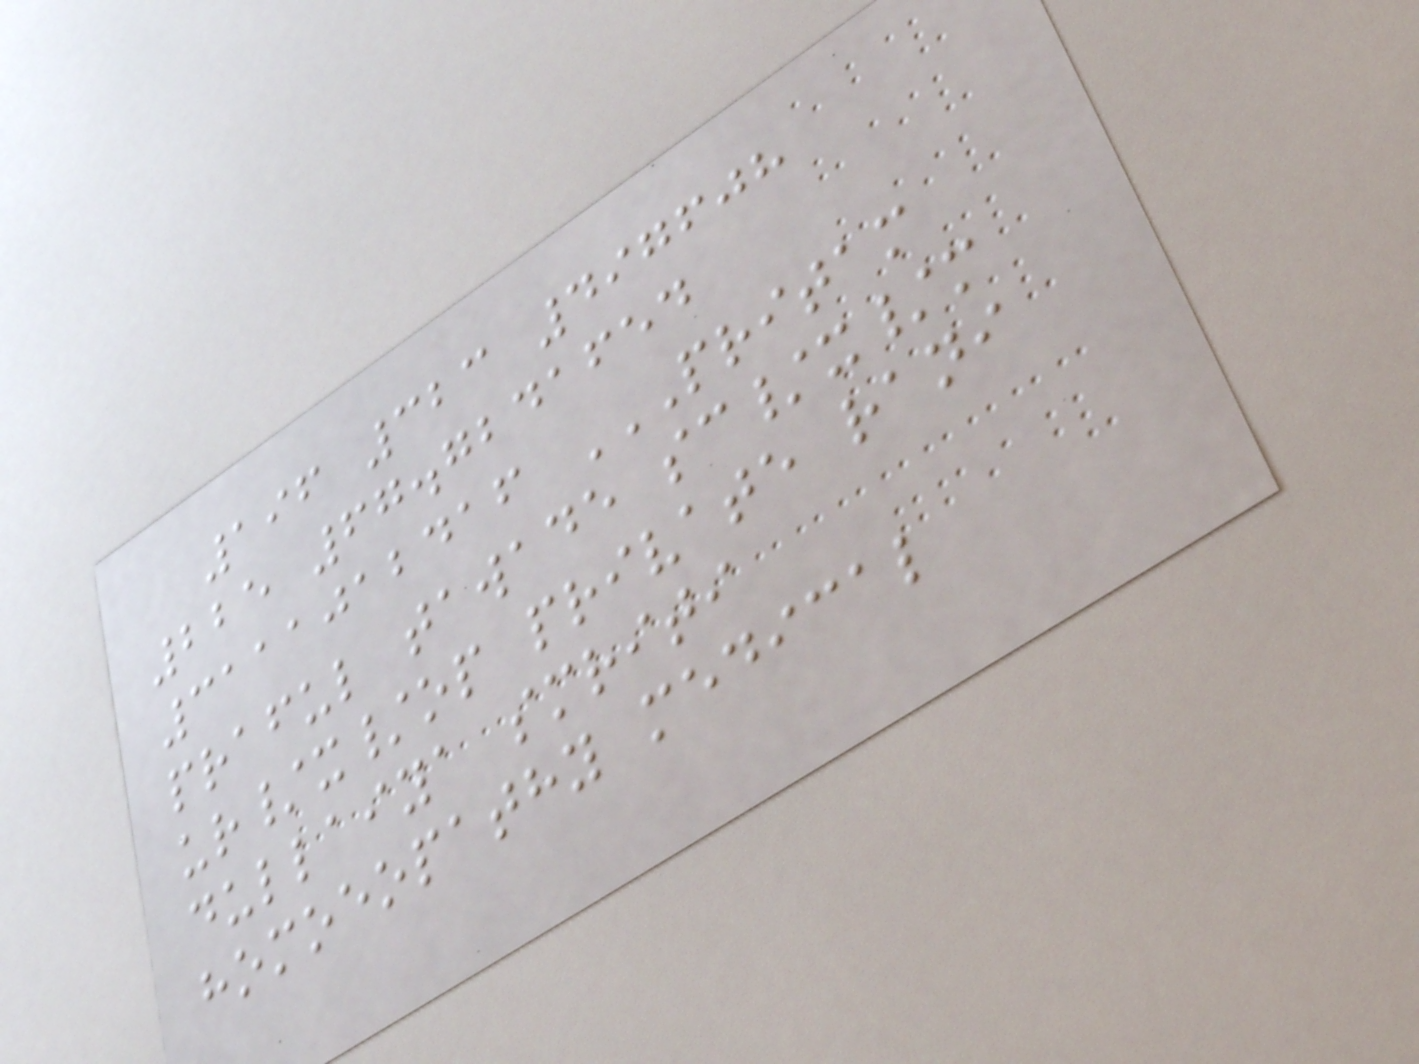196 323 497608
225 67.7241654
3111012416 PRITAM
PRAFUL TAWADE SC/X/M
UR/X/OP PRIVATE RANI
DULLAIYA SMRITI
HOMOEOPATHY MEDICAL
